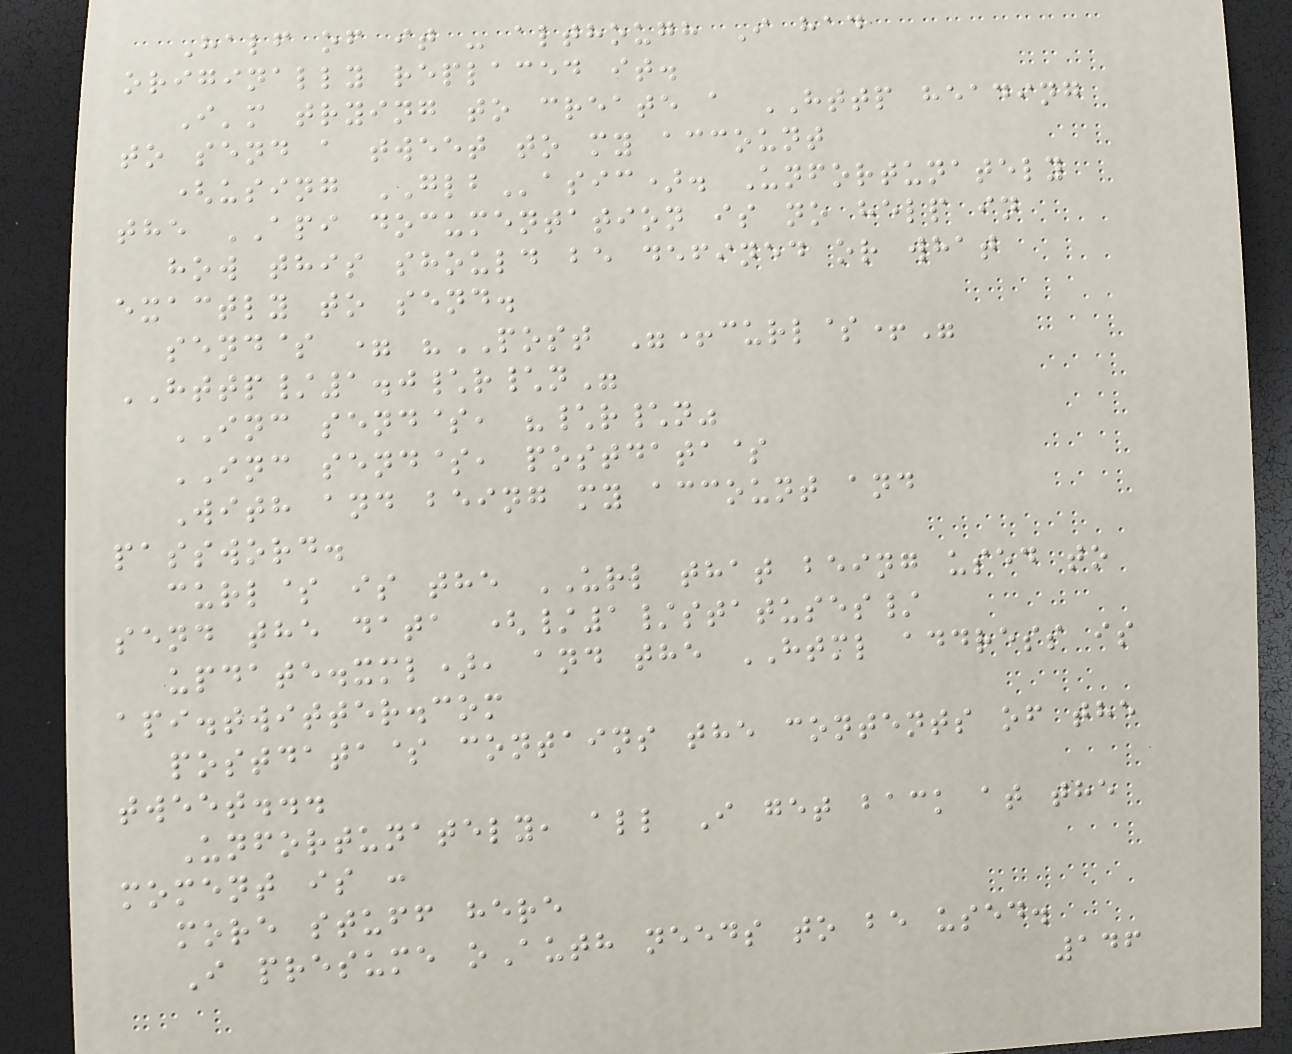Half of it - although I had
originally replaced it.
I'm trying to create a HTTP heading
to send a tweet to my account
(using GLBasic). Unfortunately
the API documentation is no help in
how this should be defined or what
exactly to send.
send$ = "POST "+curl$+"
HTTP/1.0\r\n"
INC send$, "\r\n"
INC send$, postdata$
With and being my account and
password.
curl$ is the URL that being used to
send the data (/1/statuses/
update.xml), and the HTML address is
api.twitter.com
postdata$ contains the contents of the
tweet...
Unfortunately, all I get back at the
moment is :
more stuff here
I presume oAuth needs to be used.
146
